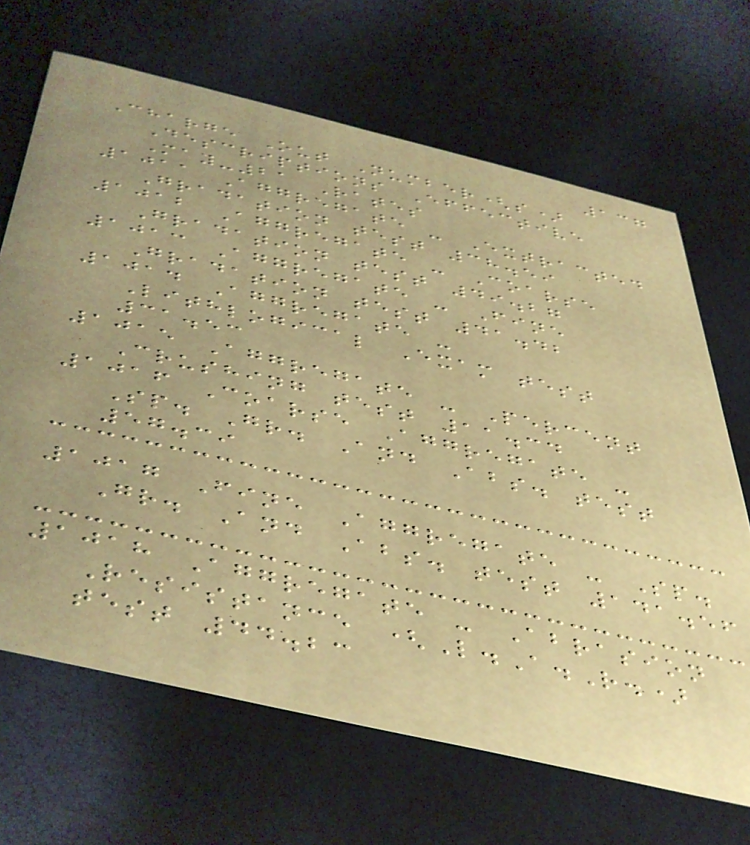137
Charge Out Number(s)
Descriptions Effective
May-21 Rates
1011 Aggregate - Extracted
Gradation test 38.59
1012 Aggregate - Coarse
Gradation test 49.27
1013 Aggregate - Fine
Gradation test 41.42
1014 Aggregate -
Lithlogical Exam test
31.53
1015 Aggregate - Percent
Crushing test 11.34
1016 Coarse Aggregate -
Sp. Gr. And Abs. test
57.39
1017 Fine Aggregate - Sp.
Gr. And Abs. test 141.56
1018 Aggregate - Abrasion
Resistance (L.A.R.)
test 44.23
